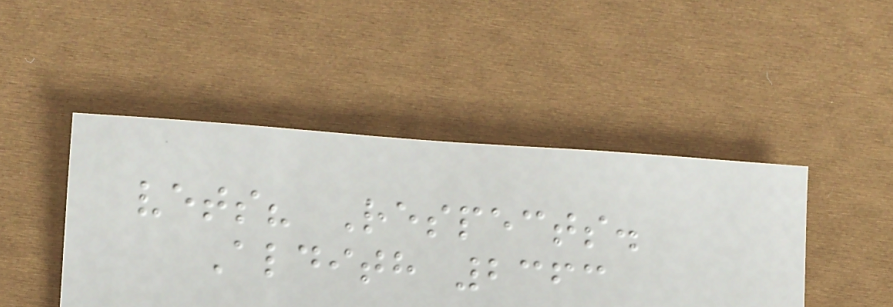vets? Respects.
Aldith 2363
